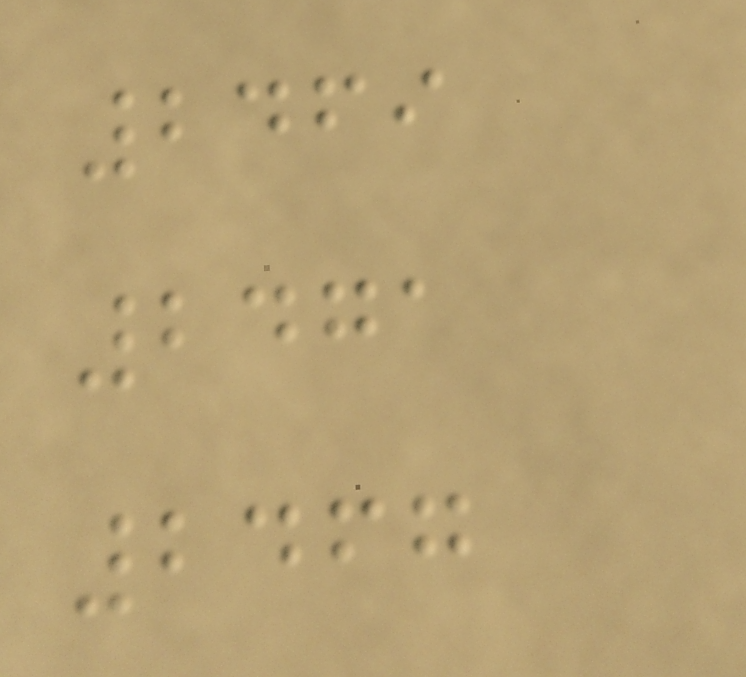2469
2471
2467
